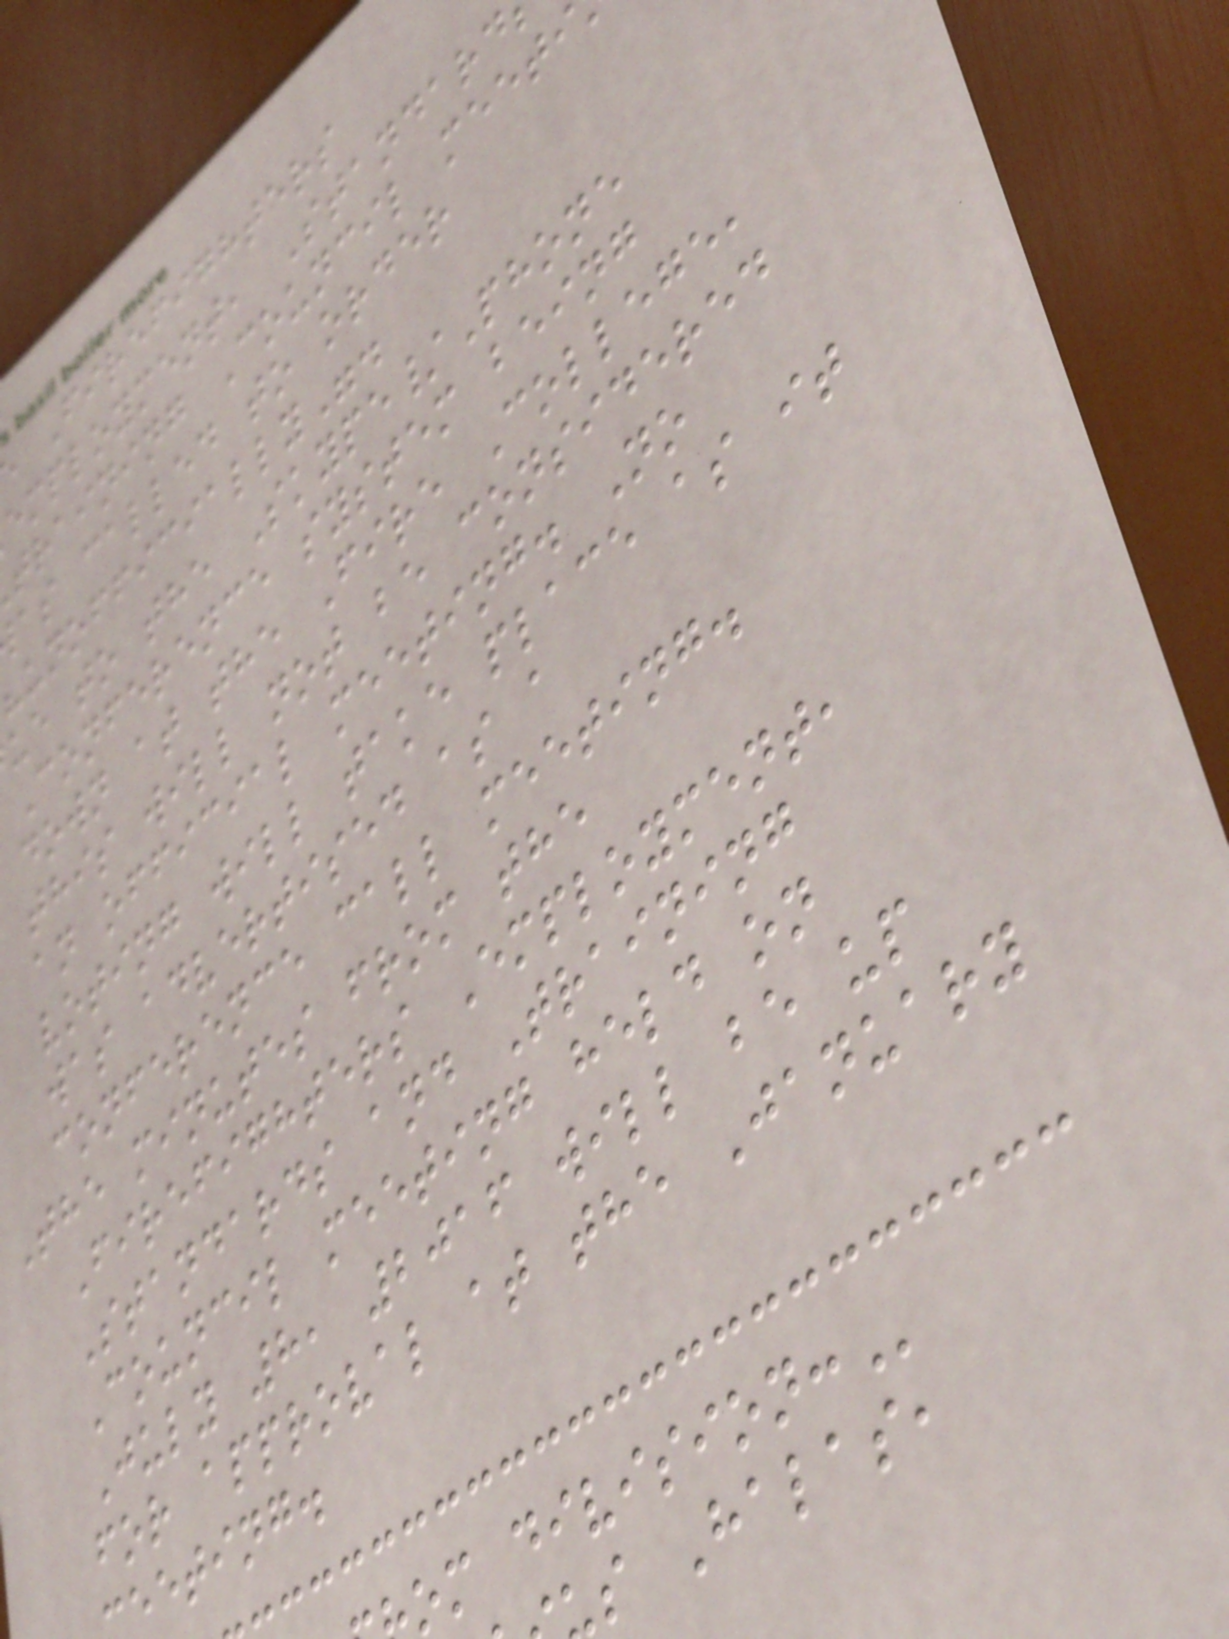Firefighters
employment, Standard
training Council meeti
as called to order
"unofficially".
ue to the Skype/Phone
Conference system being
down at the Fire College,
this will not be considered
an official meeting. No
voting will take place as it
was advertised as a
conference call meeting.
The minutes from the
Firefighters Employment,
Standards and Training
Council meeting held on
July 8, 2016 will be up
for approval at the January
eeting.
s Halas,
